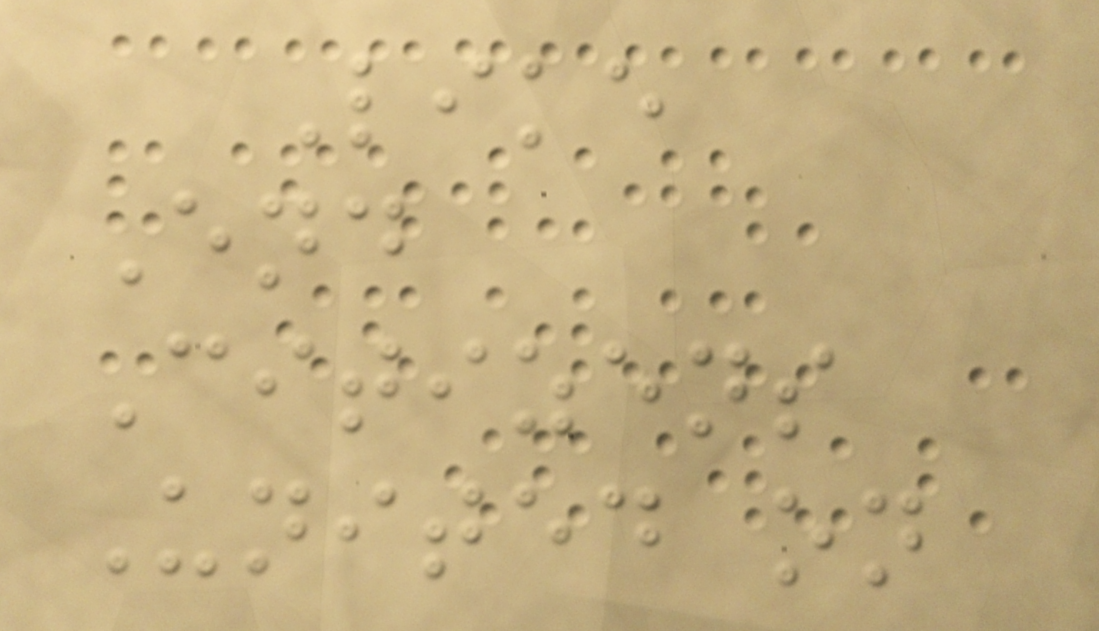Like
End
Citizens
United on
